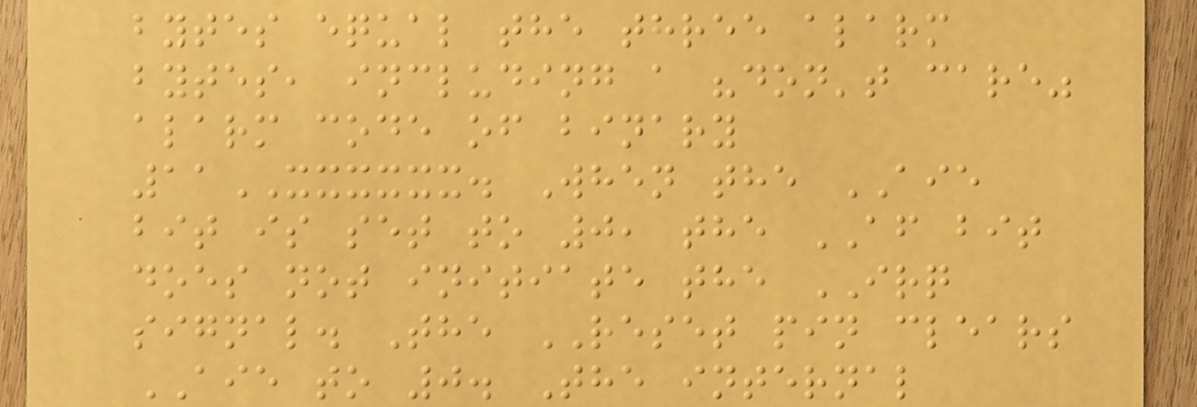bytes equal the three alarm
bytes, including a "don't care"
alarm code of binary
11XXXXXX. When the AIE
bit is set to 0, the AF bit
does not initiate the IRQ
signal. The RESET pin clears
AIE to 0. The internal
